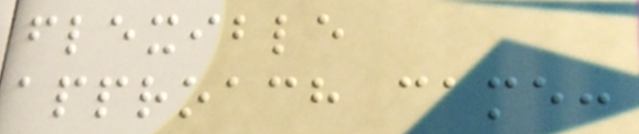flexible
approach came:
